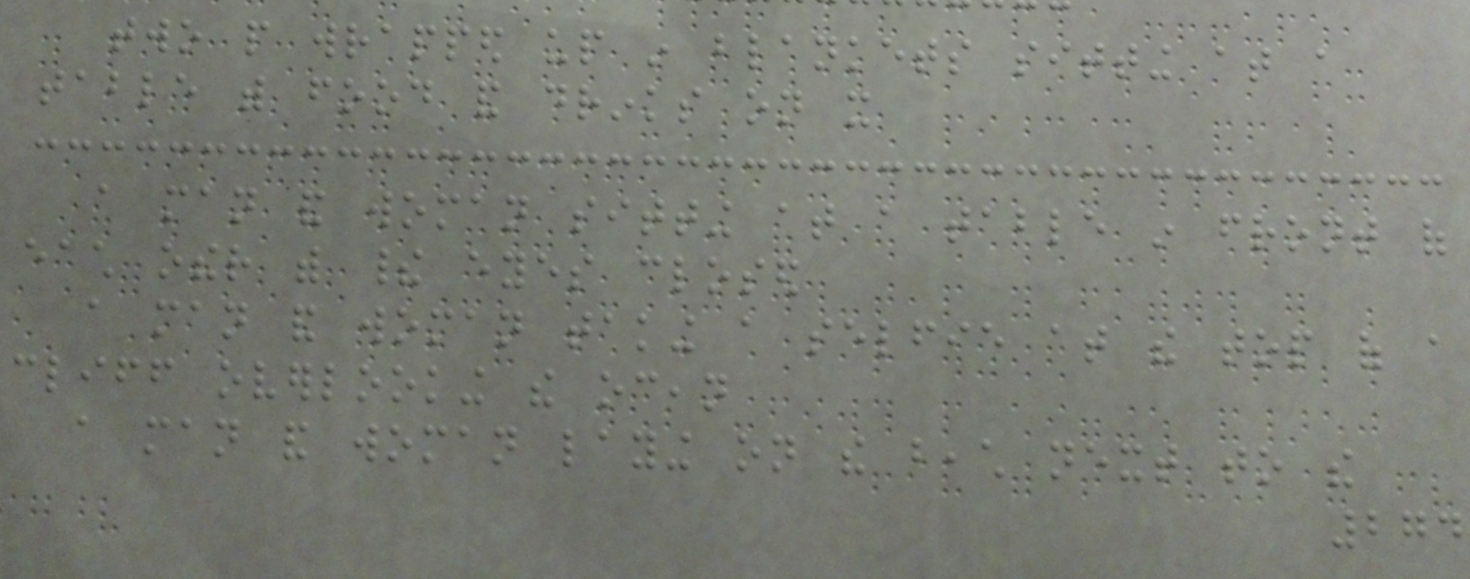two people wrapped up in blankets sitting at a
table with food and drinks on it
a man and woman sitting at a table in front of
each other with their eyes closed
a man and woman taking a selfie at the top of a
cliff overlooking the ocean
a man and woman laying on the beach next to the
274
